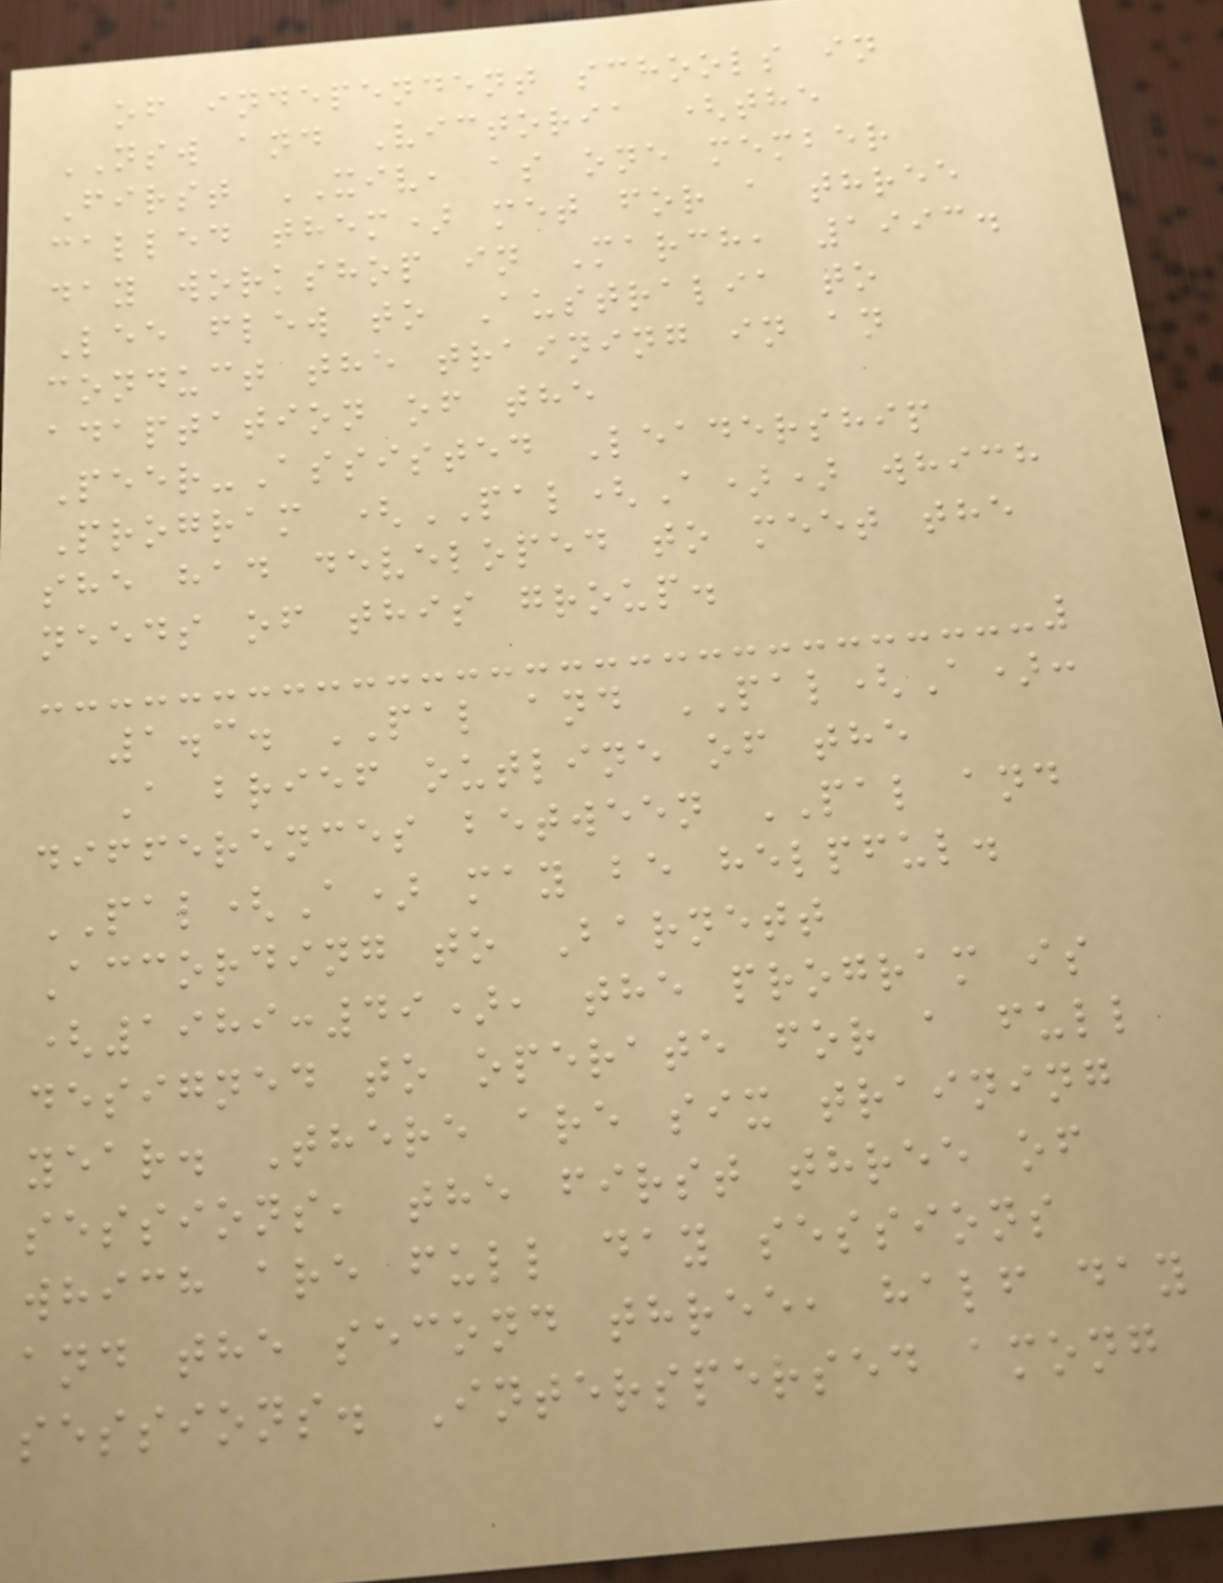of independent schools in
NSW and Victoria (the
First XIV, as one member
called them) met for a three
day workshop in March, 1993.
Lee flew to Australia to
conduct the training in an
adaptation of the
Peer-Assisted Leadership
Program (PAL(A)) which
she had developed to meet the
needs of this group.
1.3. PAL and PAL(A):
A brief outline of the
differences between PAL and
PAL(A) may be helpful.
According to Barnett
(1989:49), the program is
designed to operate for a full
year. There are six training
sessions, the first three of
which are full day sessions
and the second three, half day
sessions. Interspersed among
